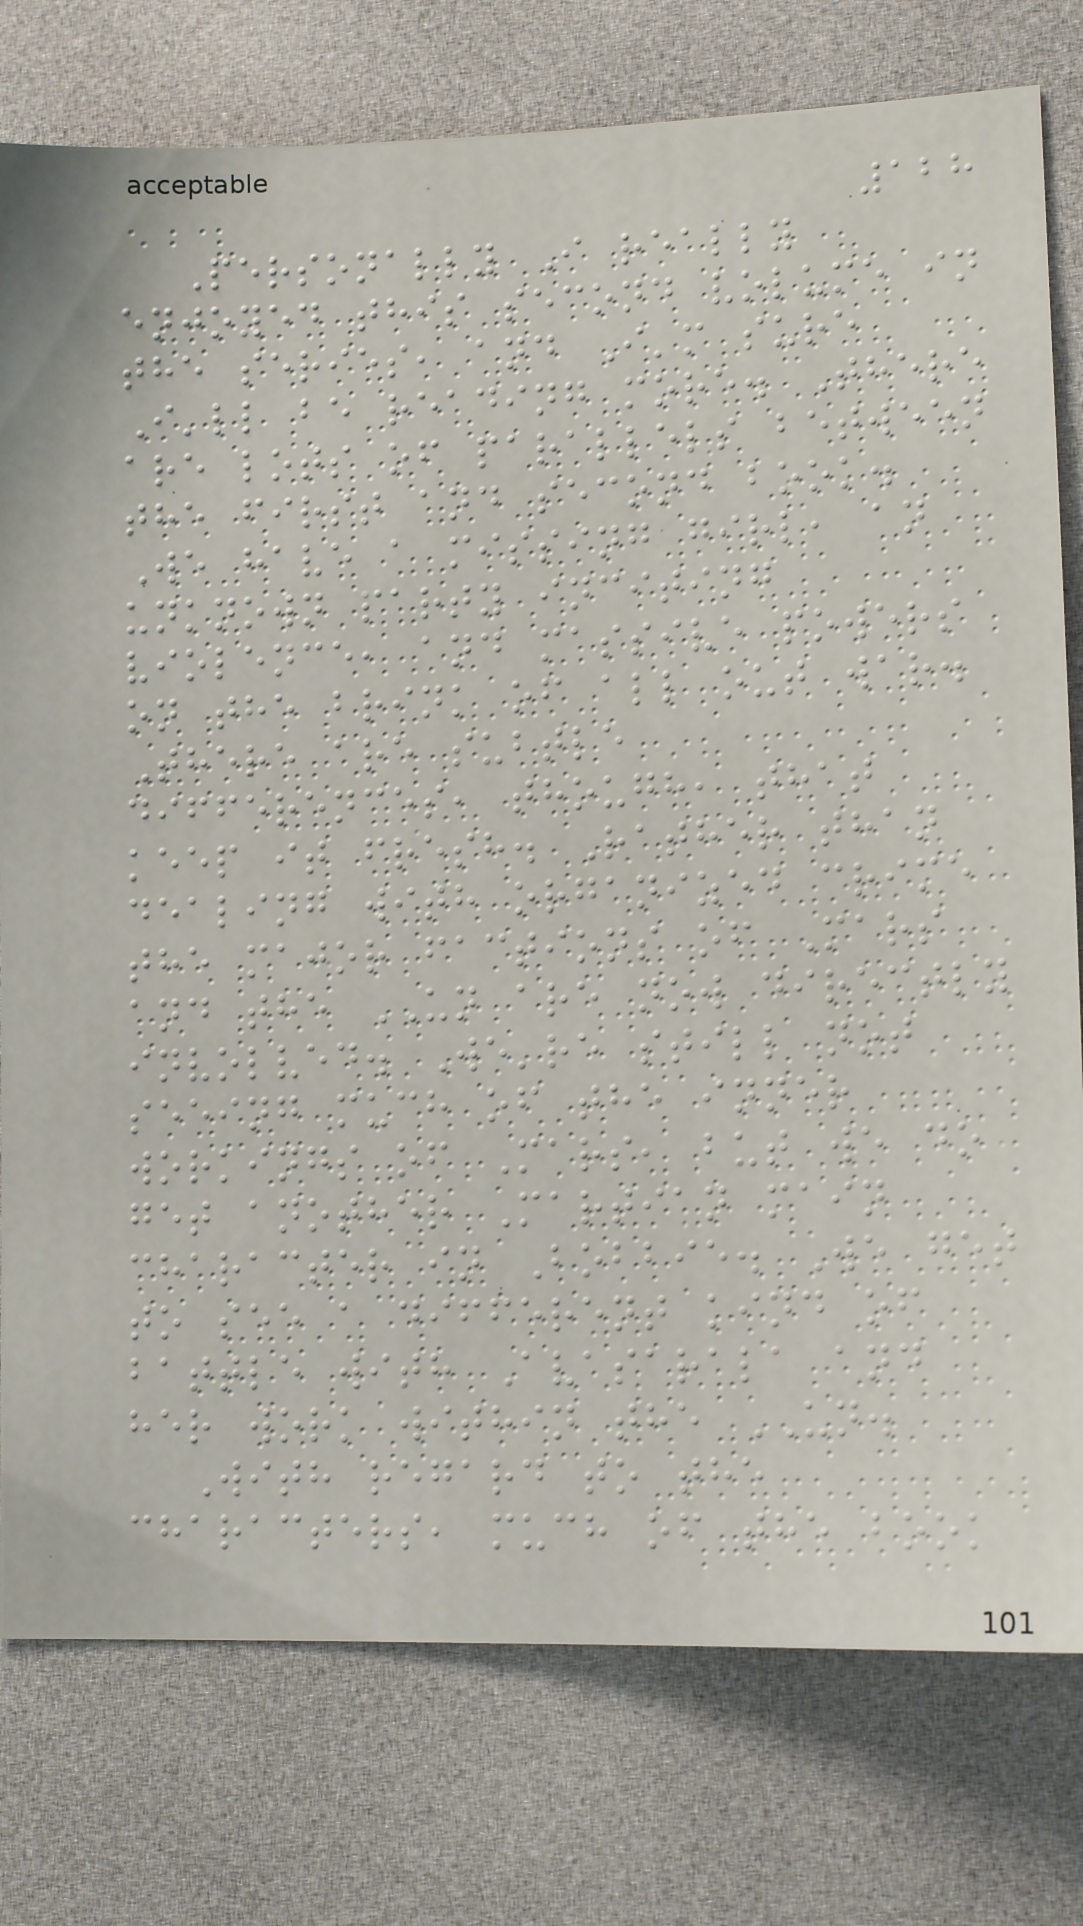128
Personally I really
enjoyed this second volume in
the series, and I'm sure
I'll be reading more. There
are lots of parallels between
the first and second book.
We have a missing girl, an
unknown party inciting
violence, and massive powers
on the brink of all out war.
There are subtle
differences, though, that
keep it fresh. Rather than
dealing with organized crime
the major factions of Mars
and the UN are now directly
involved. We're still not
seeing much of the inner
workings of Mars, but we do
get another Martian main
character in Bobbie. We get
to see a different kind of
battle with Avasarala and
her work within the UN.
With regard to the
characters, much of the book
